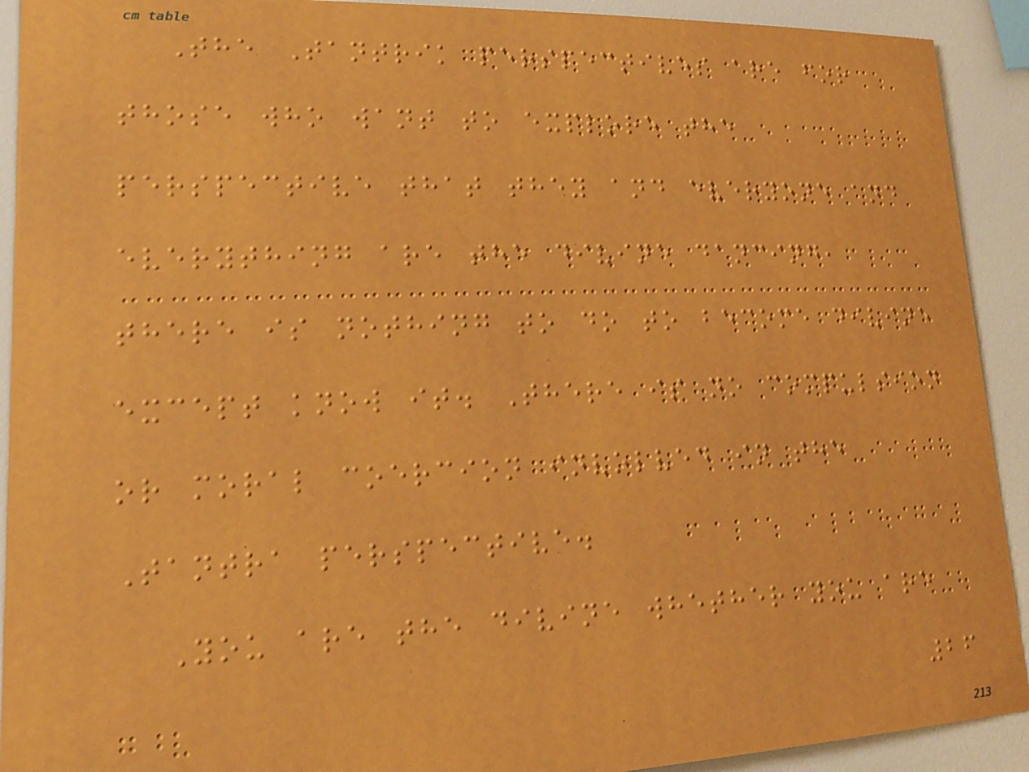The Tantrik perspectives are for
those who want to explore the
perspective that they and everyone and
everything are the divine dancing,
there is nothing to do to become divine
except know it. There is no compulsion
or moral coercion involved in the
Tantra perspective.
You are the divine whether you are
26
